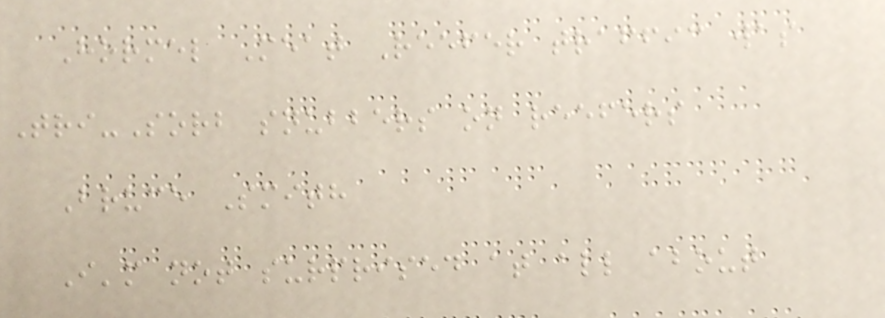Hormel Meat Reefer traffic was
Tri-Sorb snubbers on reefers
Bruce Smith
I'm not surprised at all about
